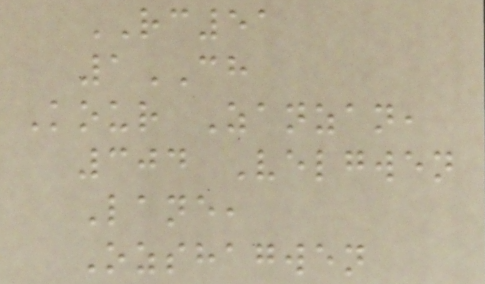RC51
1CH
Kour Zanzan,
304 Velgwen
Lane,
Ozshagwen
